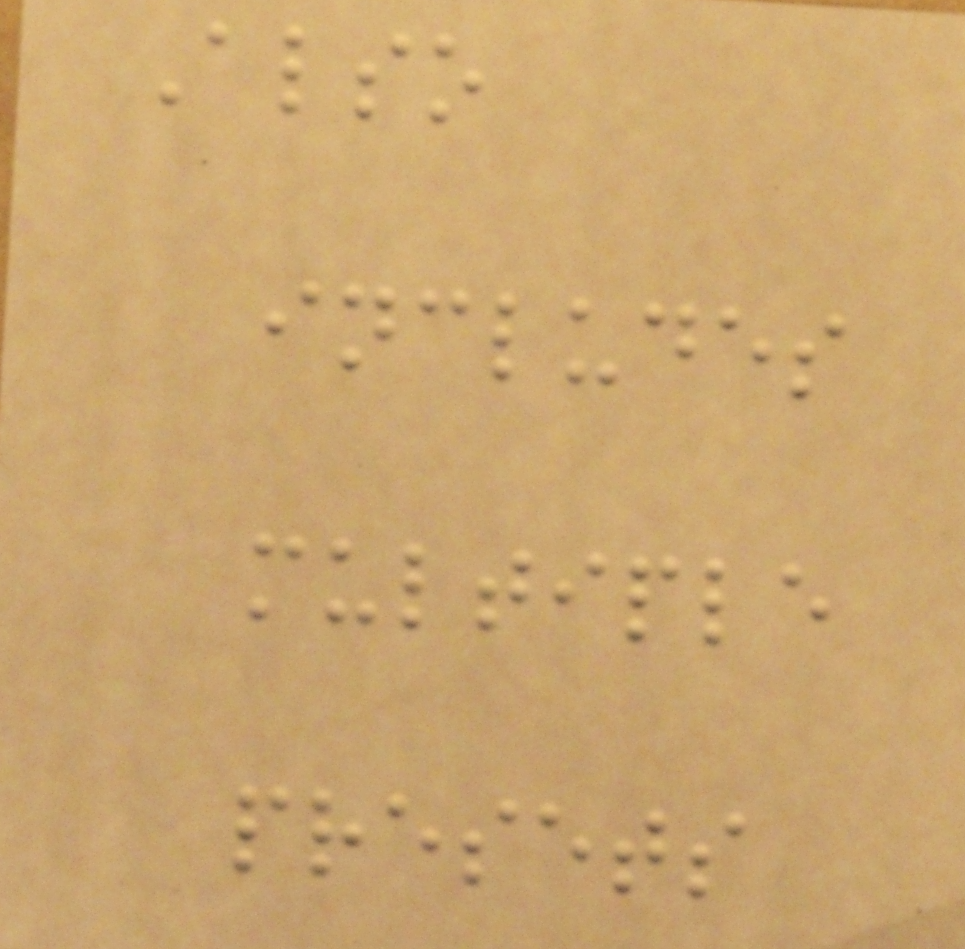Also
includes
multiple
presets
